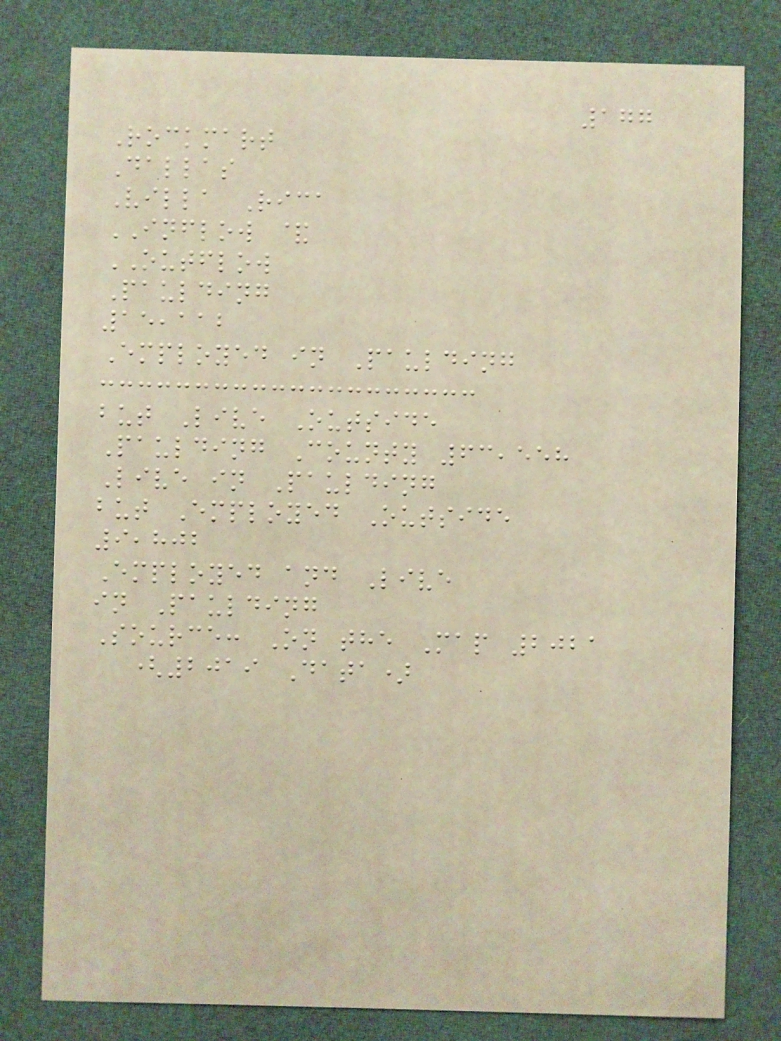177
Rockmart
Dallas
Villa Rica
INFLOW &
OUTFLOW
Paulding
15,112
Employed in Paulding
but Live Outside
Paulding County 63,558
Live in Paulding
but Employed Outside
9,802
Employed and Live
in Paulding
Source: On the Map 2021
(2019 Data)
